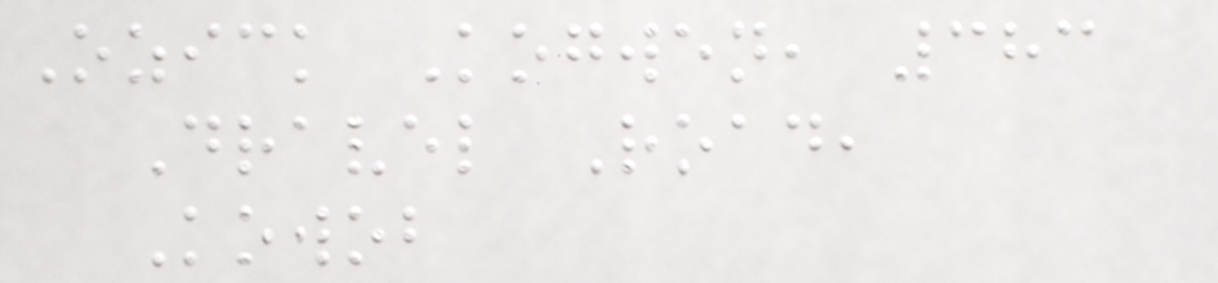Ozick Kogwen, 383
Dravel Road,
Kowob
